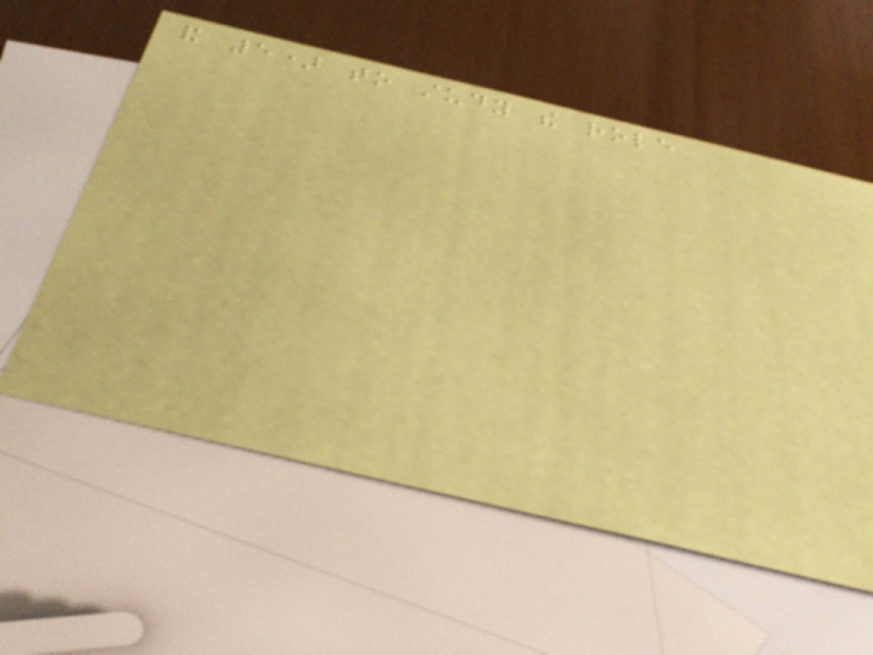and 5) to study the role
